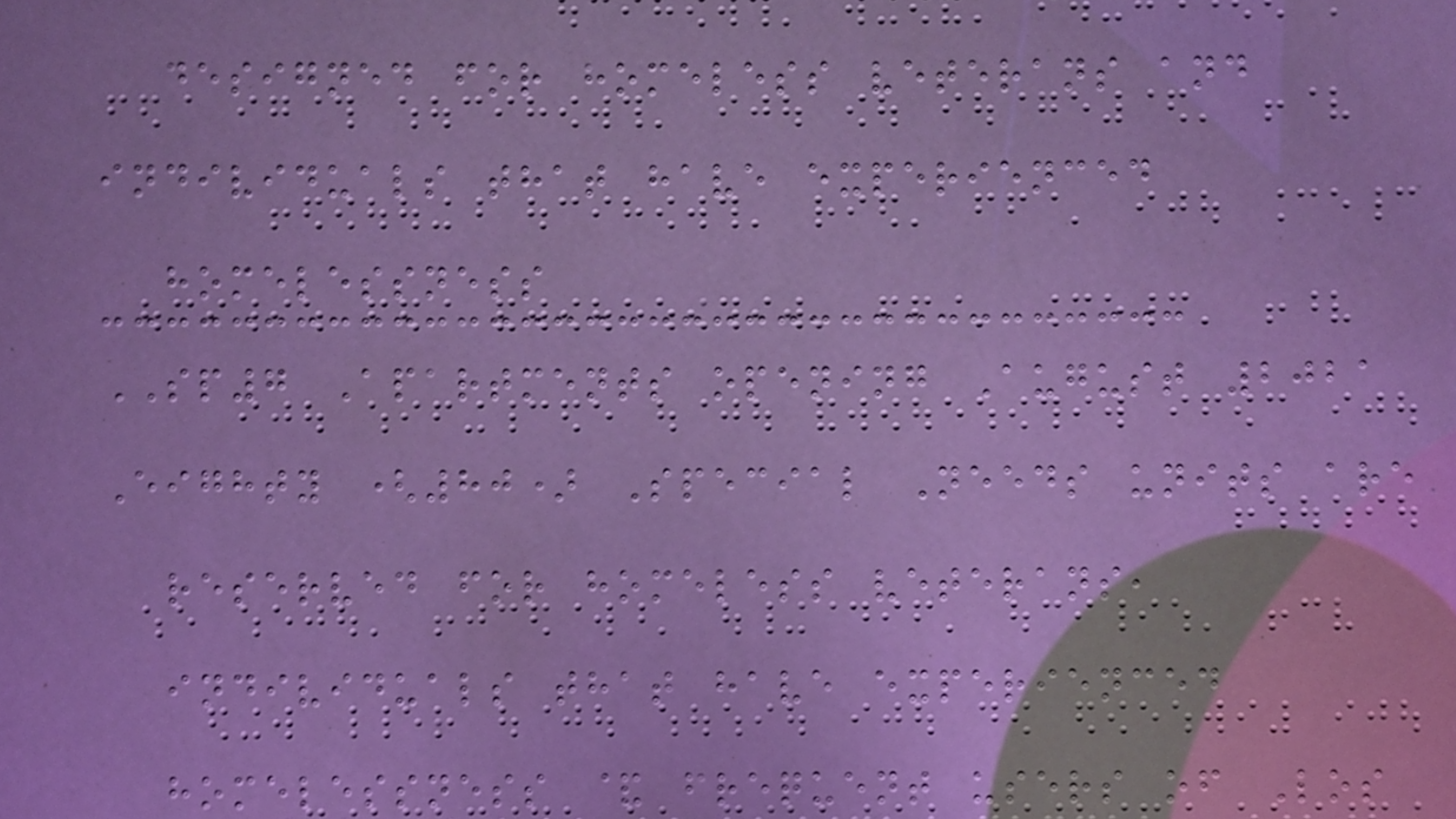designed for homeless veterans and
individuals that have experienced
homelessness
SP7 Apartments opening August 2021
Eighty (80) Special Needs units are
reserved for homeless veterans,
individuals that have experienced
homelessness & frequent users of Los
